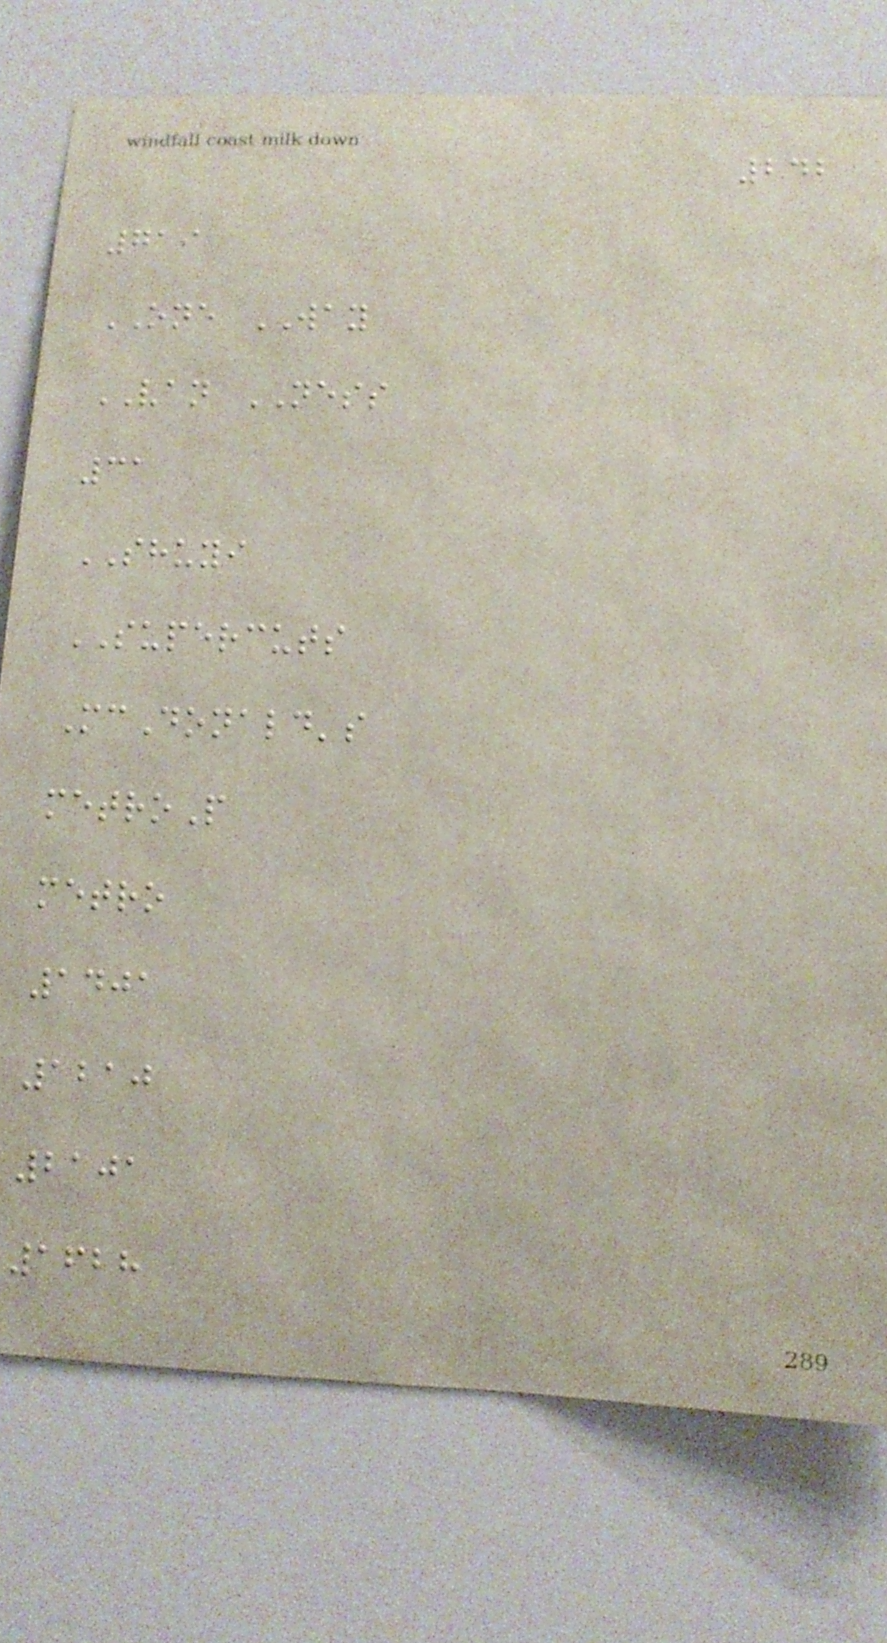242
719
ONE WAY
VAN NESS
31
SHUYI
SUPERCUTS
McDonald's
metroP
metro
1401
1210
2101
1628
